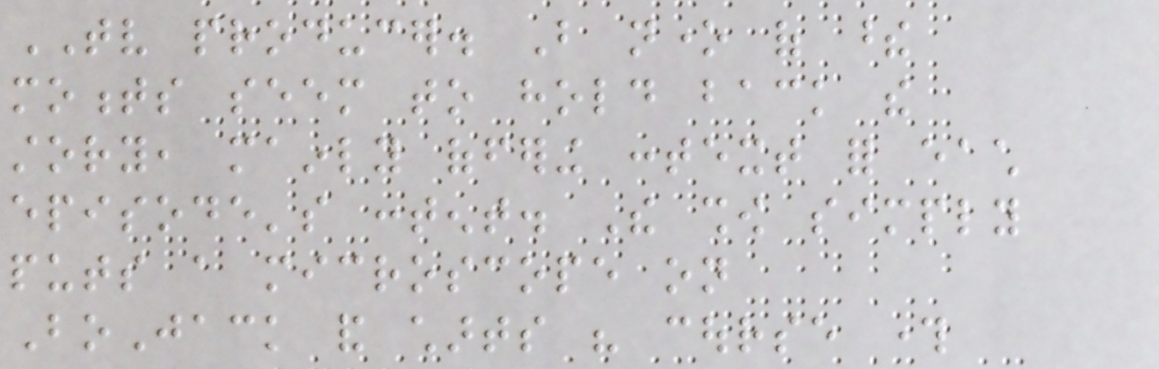TV producer. But none of these
moments seem to hold back the
story, mainly offering context for each
episode's content. The show simply
puts a microscope on
BoJack and charts his course through
